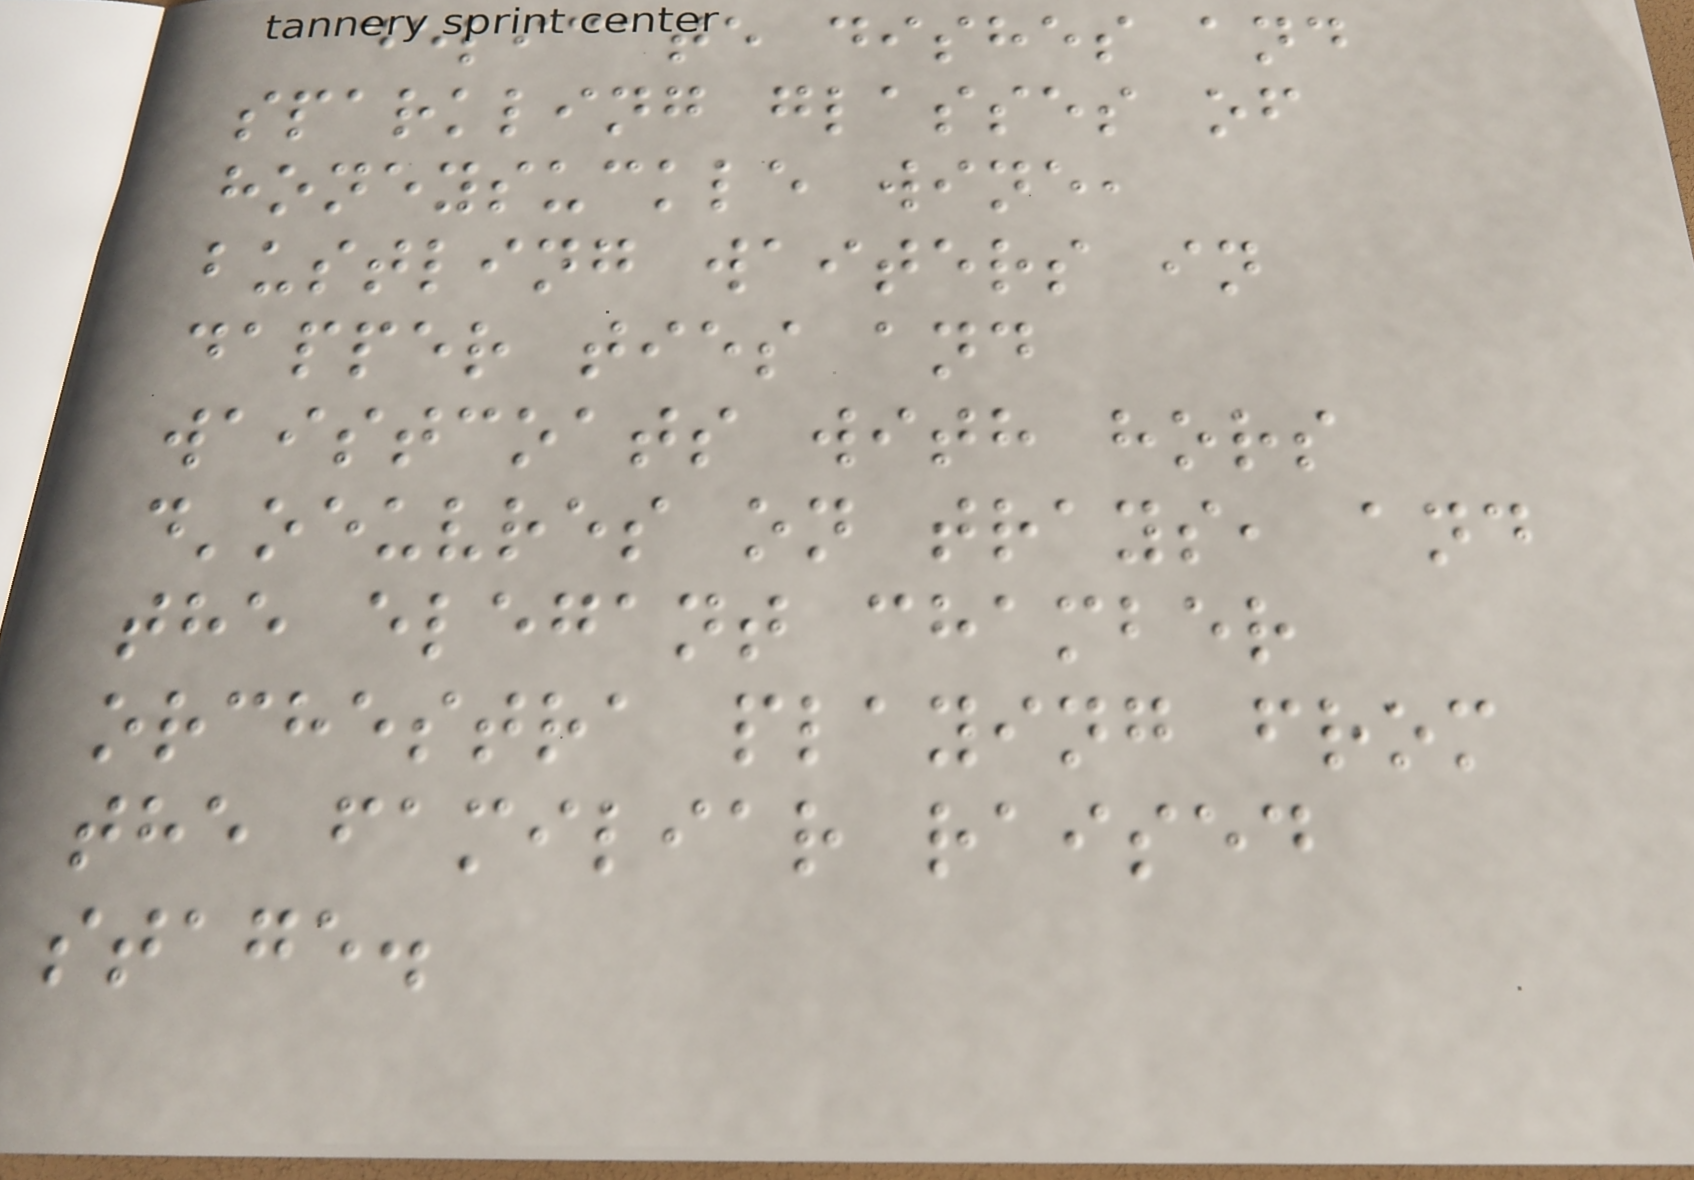delicate dishes and
sparkling glasses of
honeysuckle wine,
bustling waiters in
dapper ties and
waistcoats with hors
d'oeuvres on trays, and
the elegant chamber
orchestra playing from
the familiar raised
stage.
